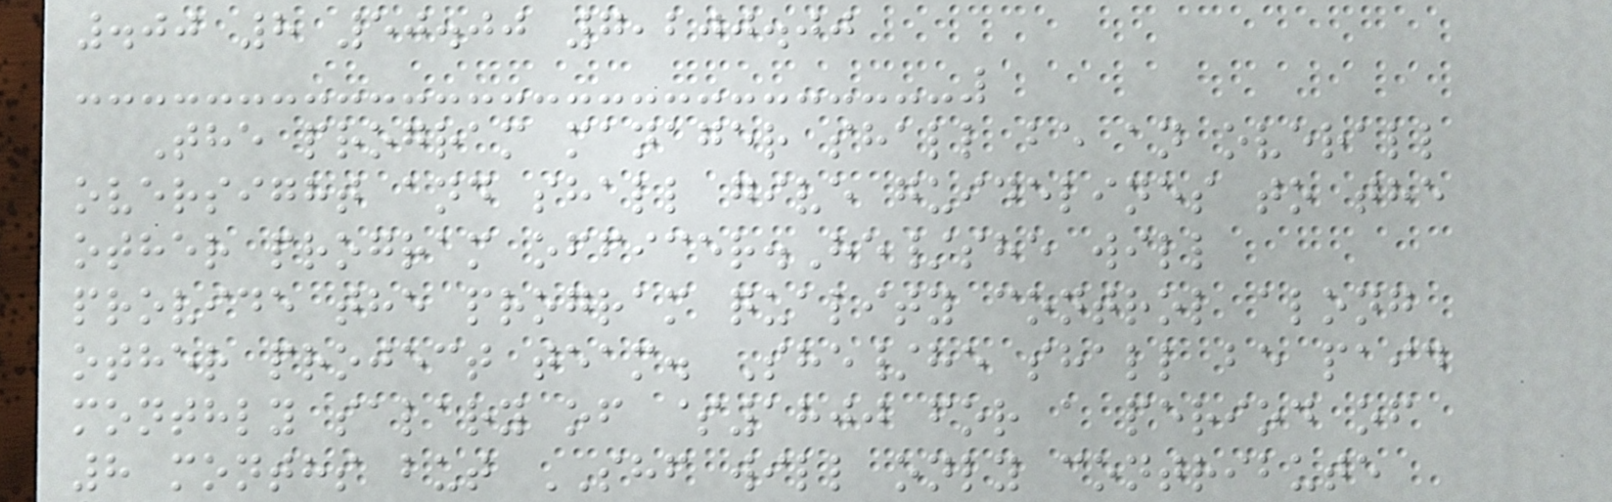.00 8 50.00 7,200.00
The program manager shall be an overall
oversight and shall give guidelines to the
other program officer.He/she will
provide the program quality control along
other project team. She/he shall be paid
monthly salary of $1800 for a period of
8 months but SHF will only contribute
